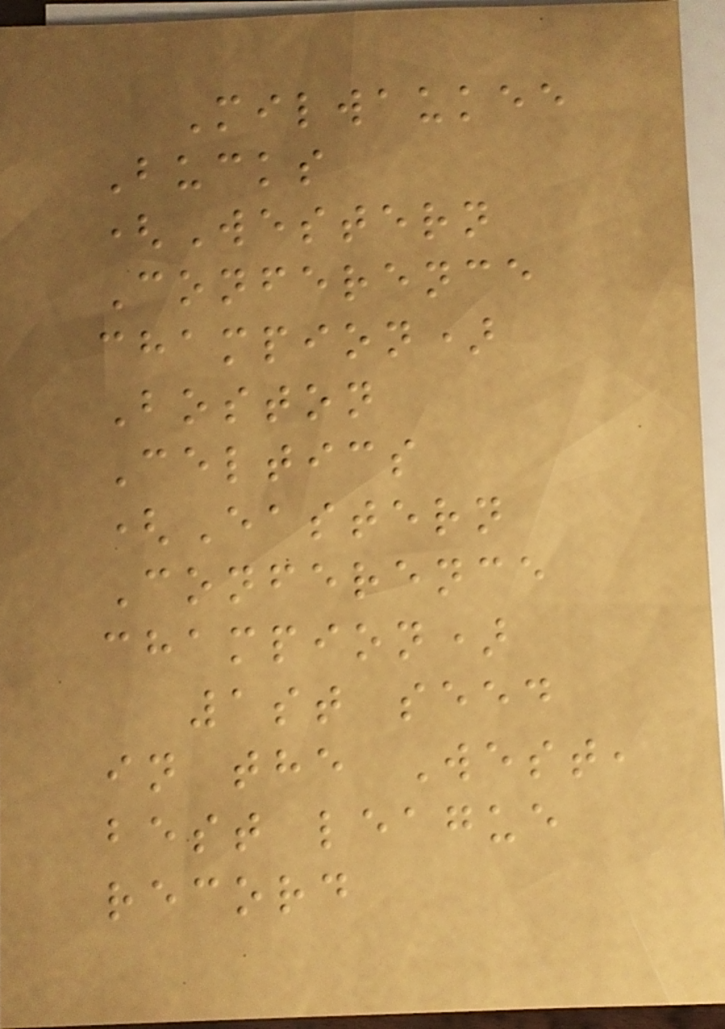Milwaukee
Bucks
(Western
Conference
champion)
Boston
Celtics
(Eastern
Conference
champion)
1st seed
in the West,
best league
record
